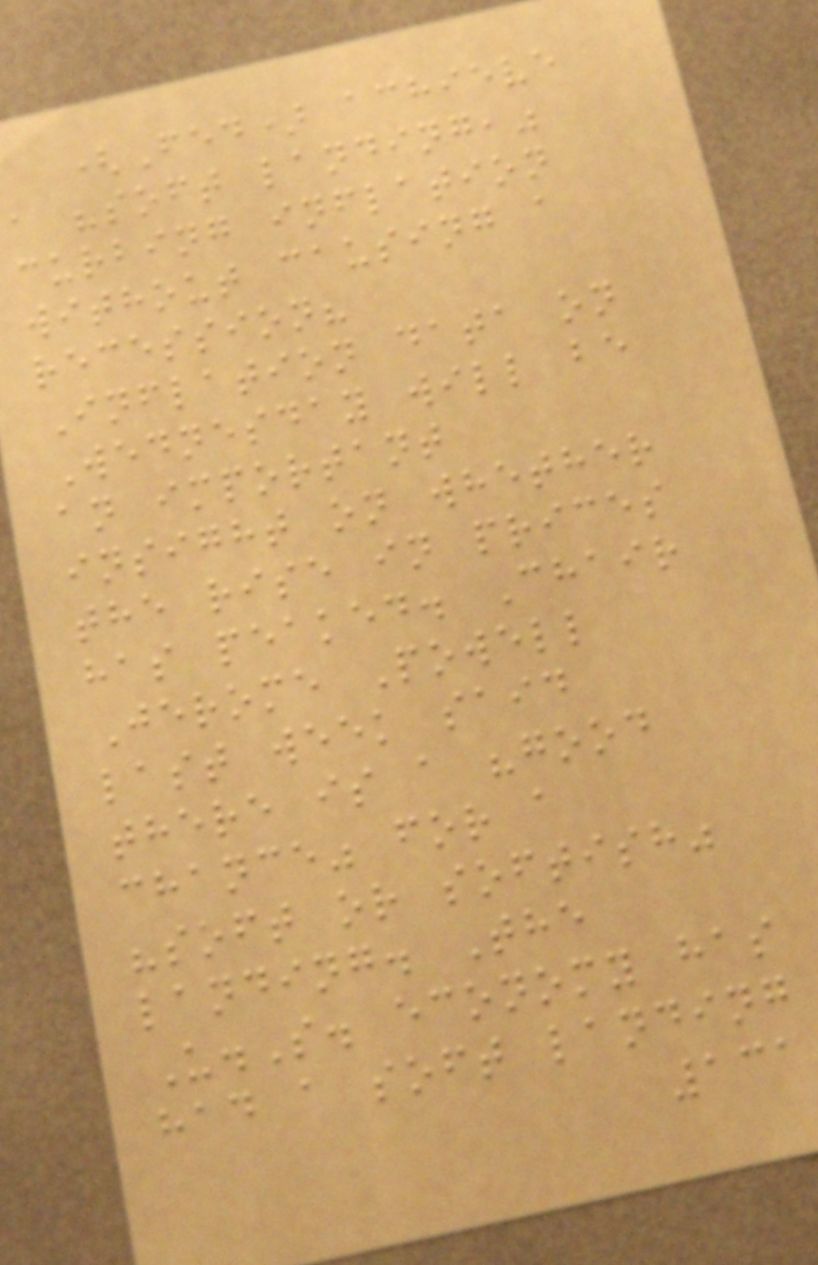(Fed) achieve
a "soft landing,"
curbing inflation
without causing a
recession?
Inflation data on
Wednesday will be
an important
insight on whether
the rise in prices
has peaked. Chair
Jerome Powell
last week said
there is a "good
chance" for a
"soft or softish"
landing. The
U.S. economy has
had a soft landing
131
